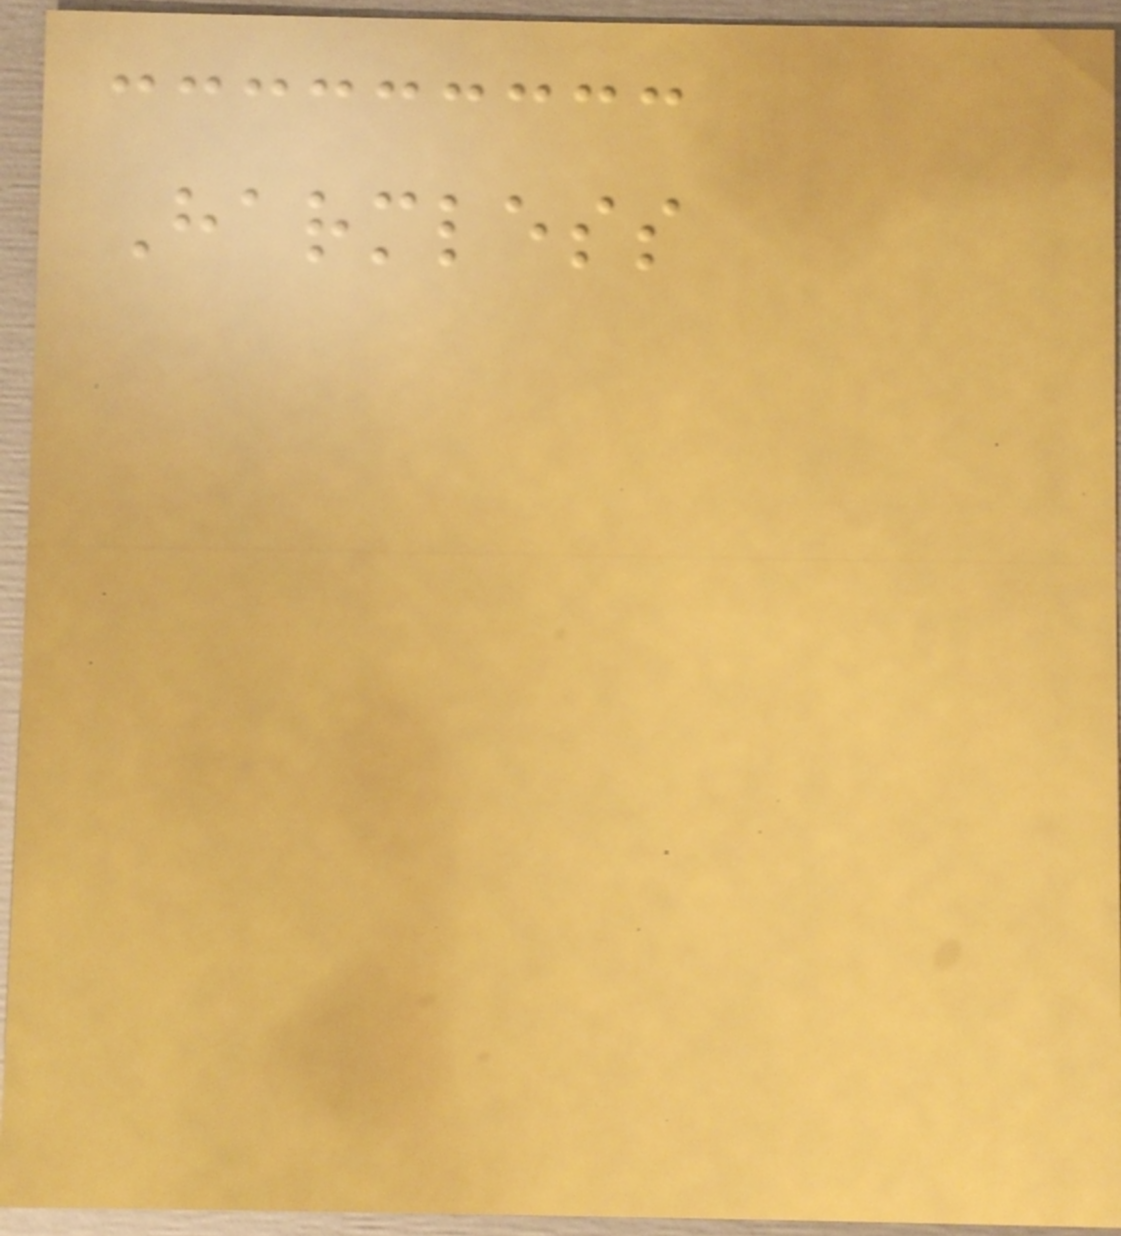Harmless
